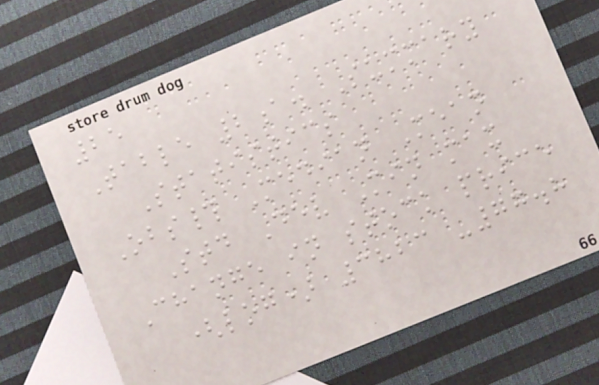25
Table 2a. Summary
Statistics
Obs# Median Mean
Std Dev Min max
Change in stock price
(log) 3823 -77.8
